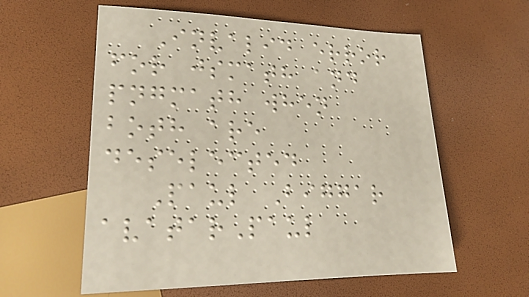Invalid error
for jsmath and
pngmath when
both are
deselected
Paul Biggar
avatarPaul
